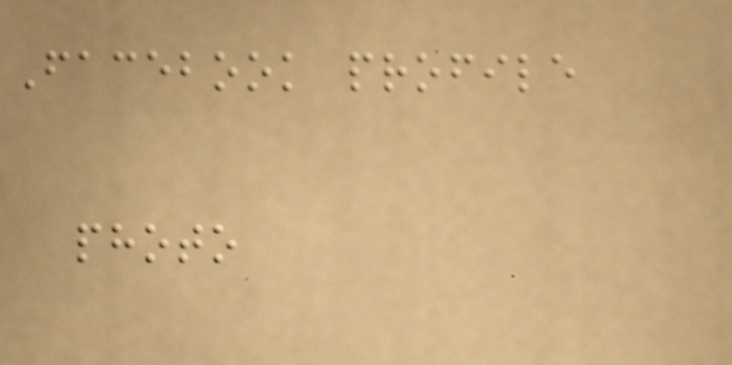Facebook profile
photo
